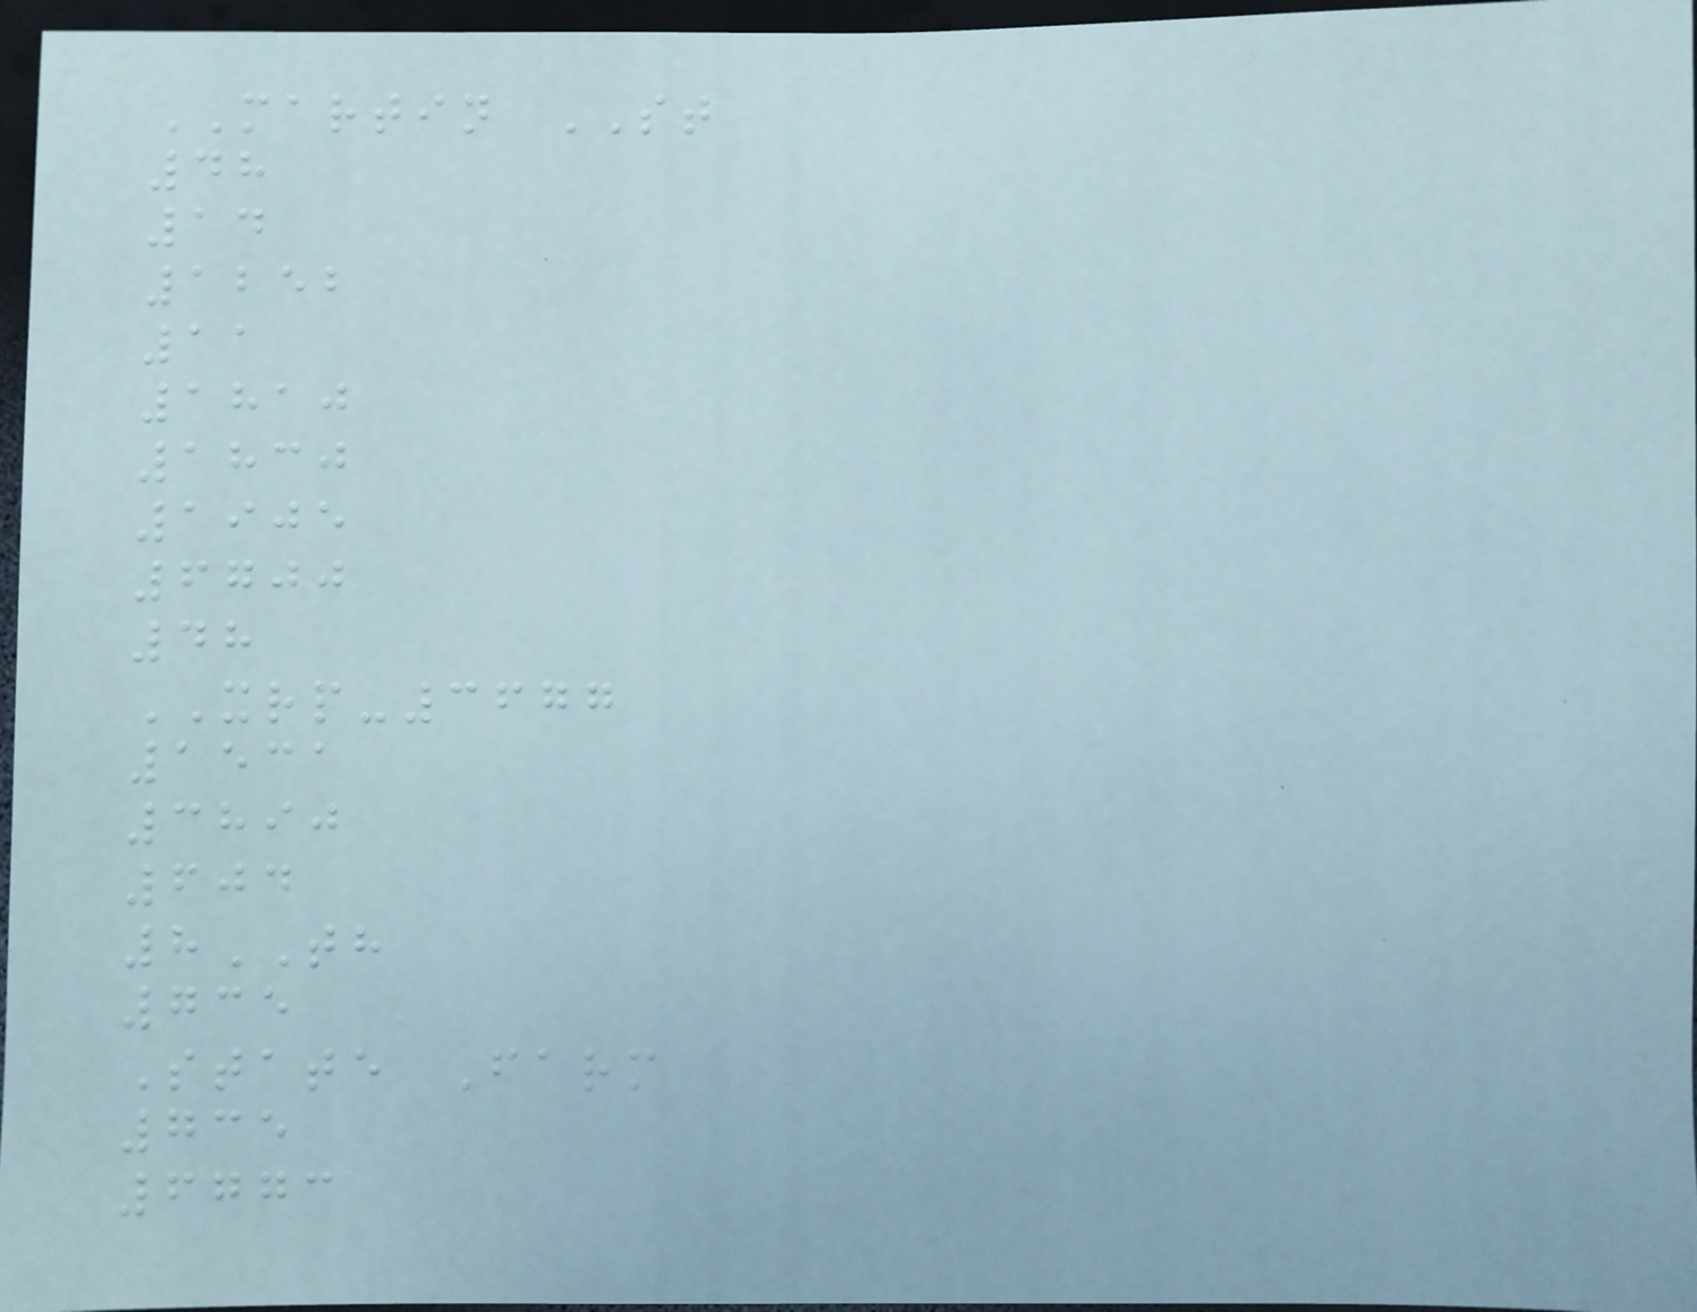MARTIN ST
48
14
1252
11
1810
1830
1905
6700
48
XRP-3677
1531
3890
604
8TH
735
State Farm
735
6773
